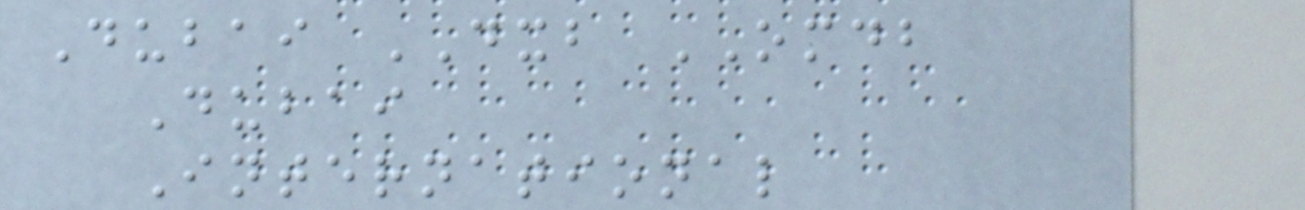Dubai DXB OMDB
Dubai
International
